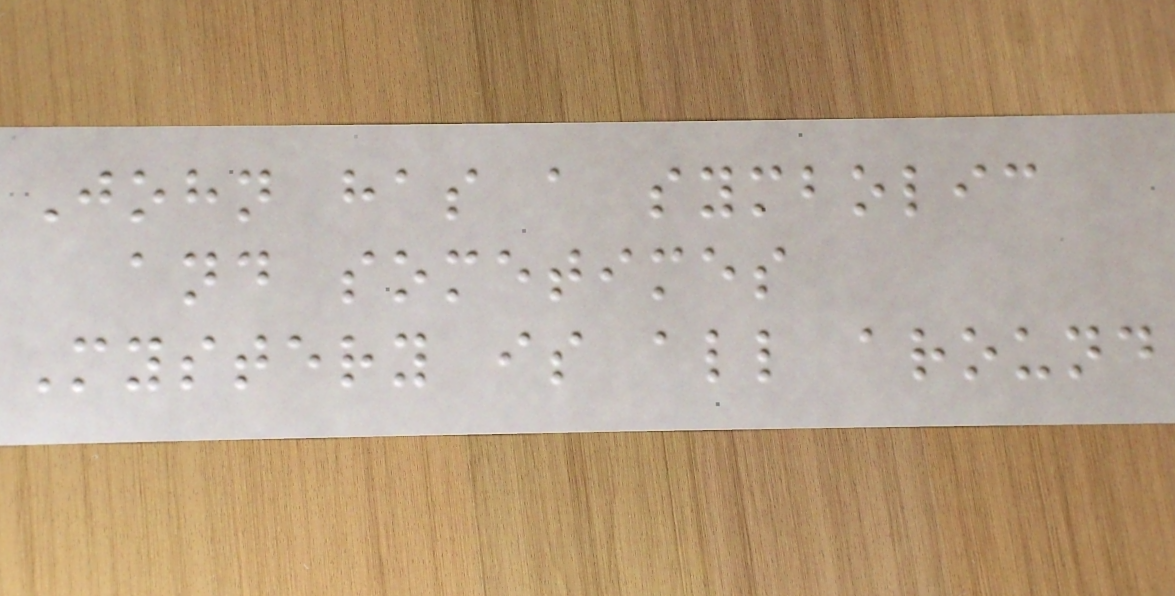John has a symbolic
and sometimes
Mystery is all around
